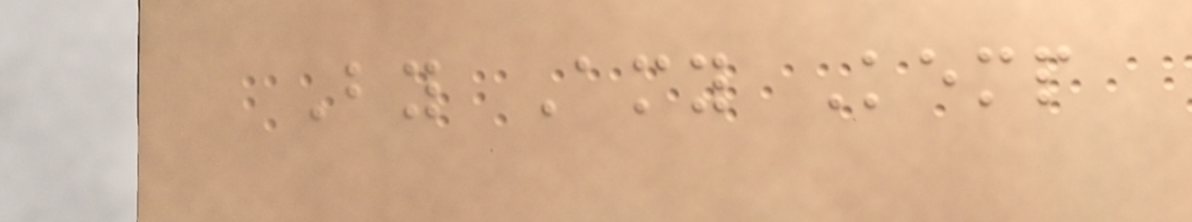By Amy Kemp
